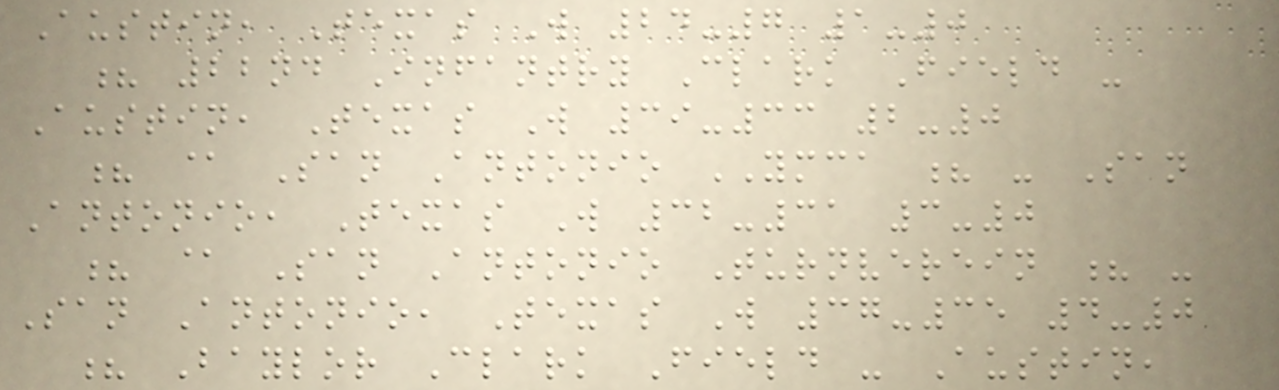Austin, Texas W 24-7 1-0
? 22nd Infantry Clark Field -
Austin, Texas W 39-33 2-0
? @ San Antonio YMCA ? - San
Antonio, Texas W 32-31 3-0
? @ San Antonio Turnverein ? -
San Antonio, Texas W 37-35 4-0
? Baylor Clark Field - Austin,
